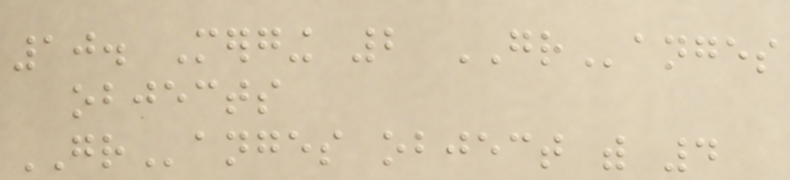10. Merging 2 GRanges
objects
GRanges object with 4
